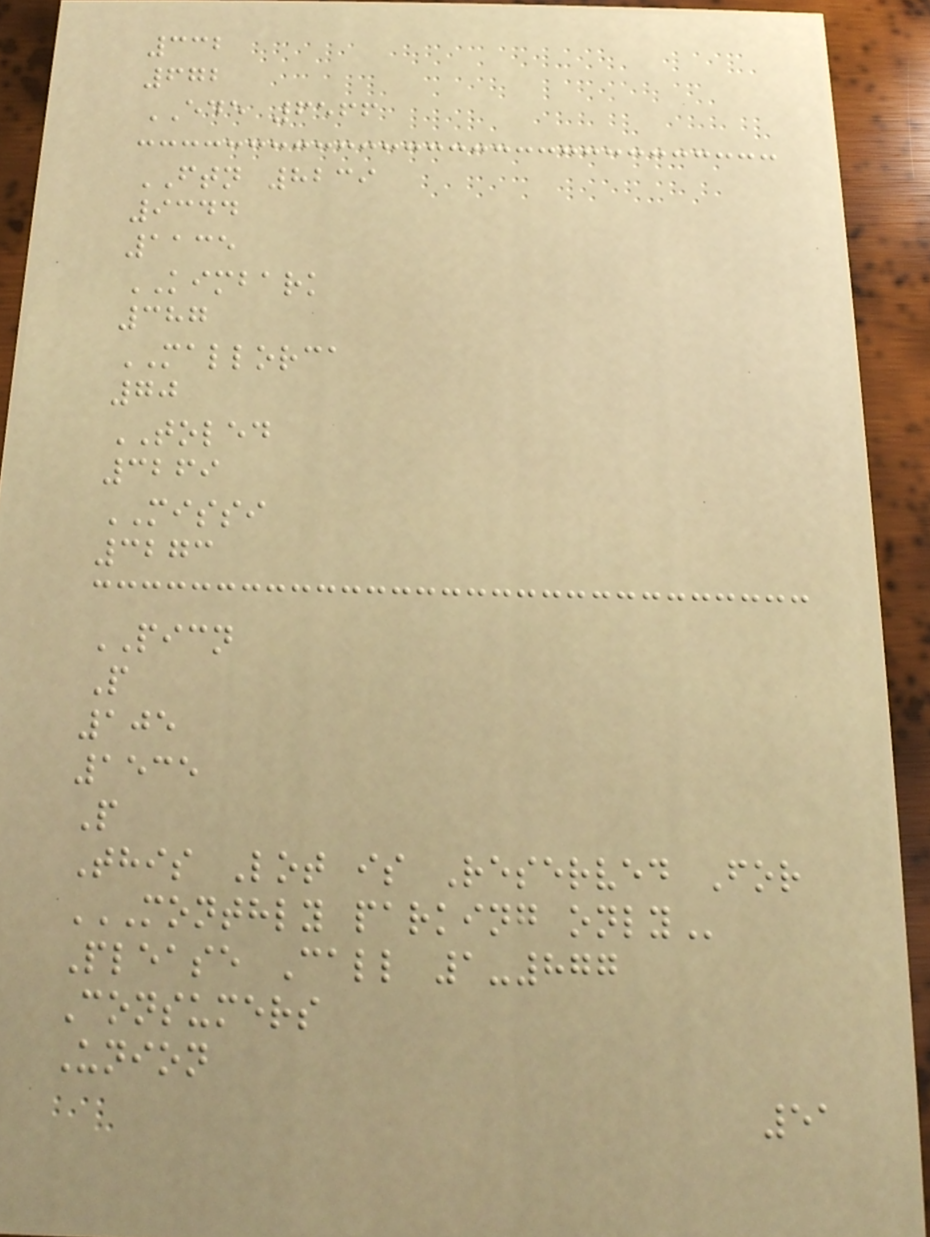332
672
EDE 6566
FTN 8239
9344
1135
KIMBARK
387
MALLORCA
70
TOLED
3269
MISSI
3273
PICN
P
105
1535
P
This Lot is Reserved For
MONTHLY PARKING ONLY
Please Call 1-877
Consumers
Union
51
